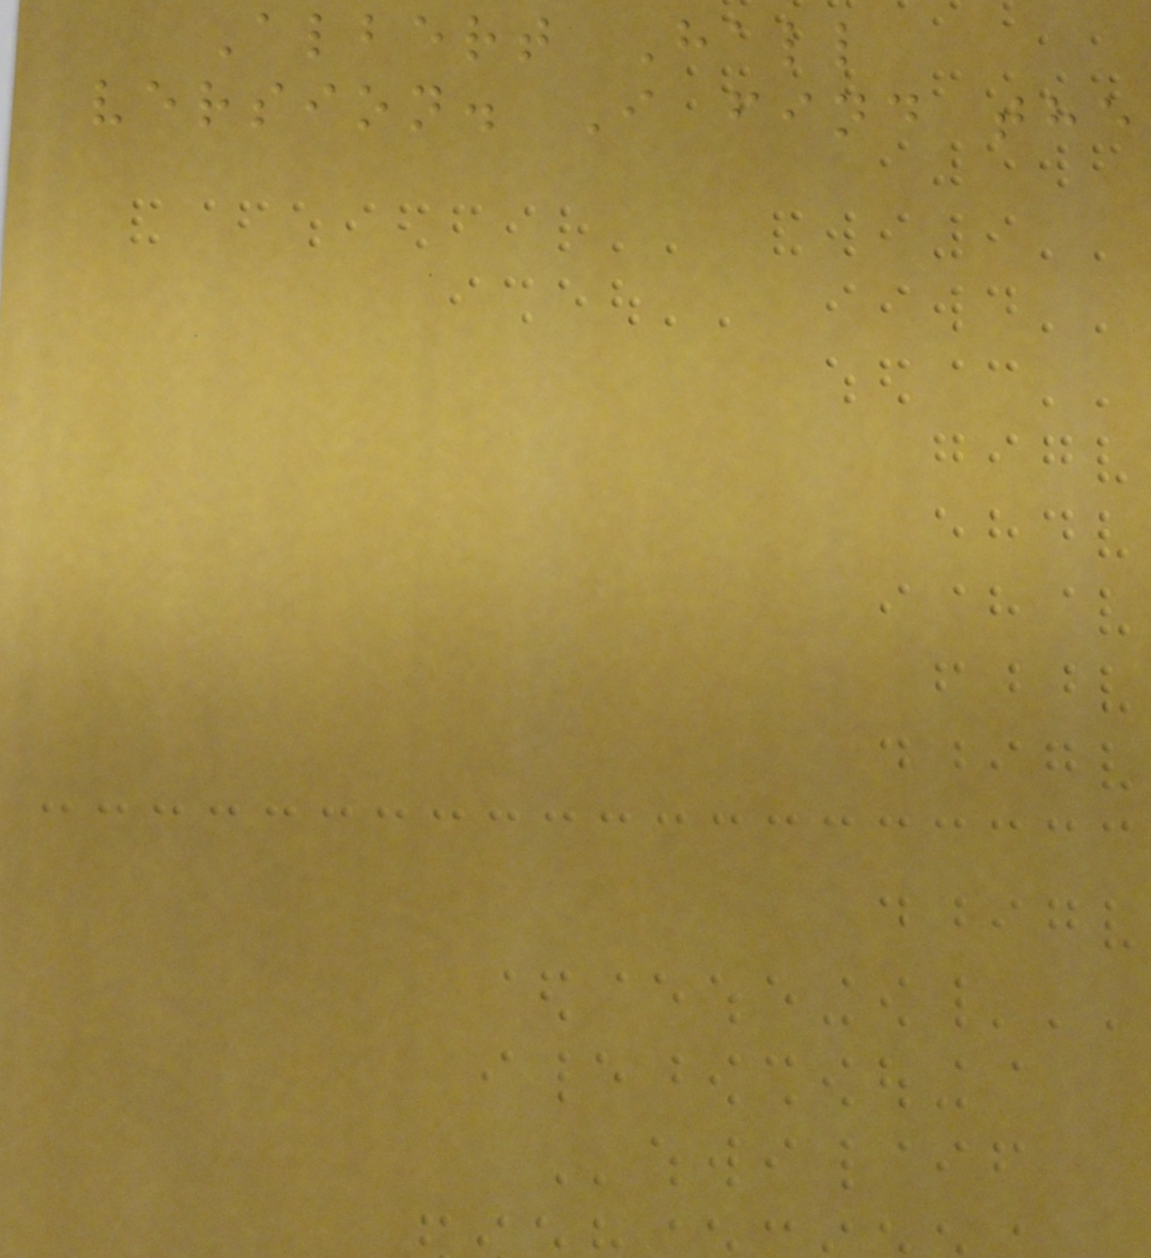Albert Hall
version. I find the
